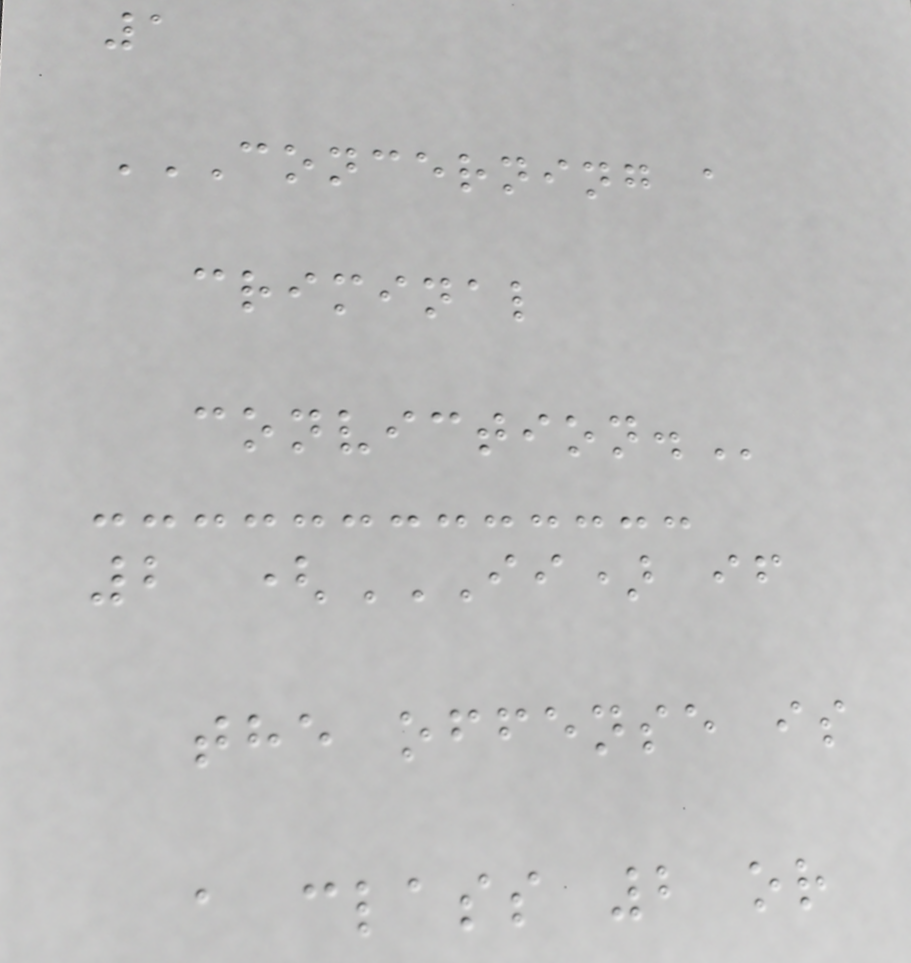1
CONCERNING A
CRIMINAL
CONVICTION.
2 (II) IF
THE OFFENSE IS
A CLASS 2 OR
